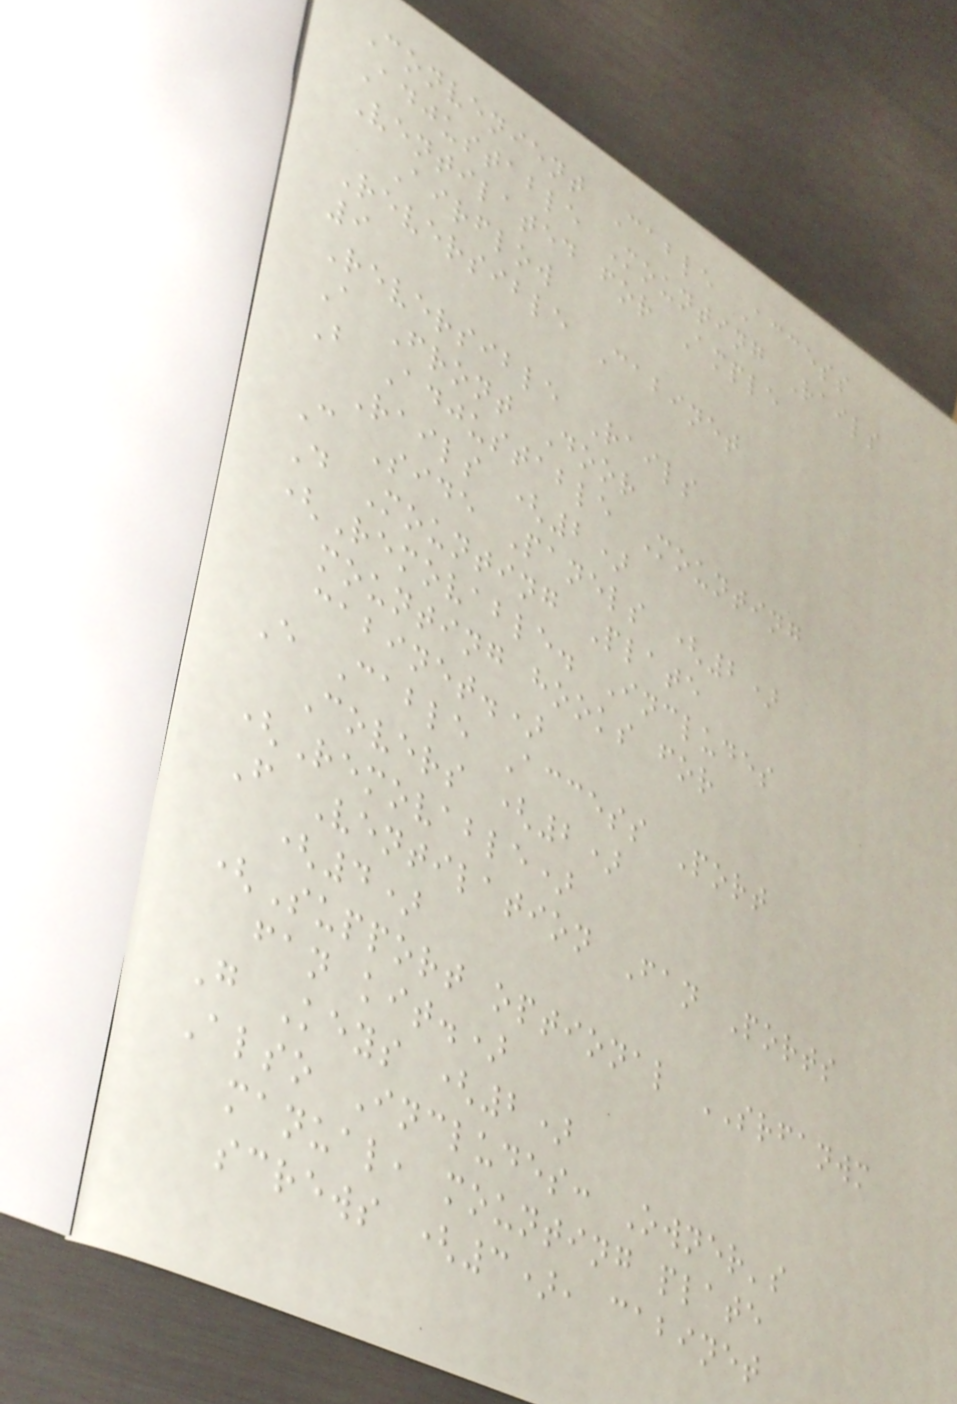Convenient Cable Access
Adjustable Mounting Rails
Ventilated for Ample
Airflow
Reversible Cabinet
9
Reversible Rails
A Front Door
B Adjustable Mounting
Rails (2)
C Side Panels (2)
D Mounting Plate
(Removable. Includes
mounting hooks for
cabinet.)
E Cable Access Port
Covers (2)
(Removable)
F Ventilation Fan Ports
(4)
(Support optional SRFANWM
fan kit.)
G Keys (2)
Also Includes: Owner's
manual, mounting plate
screws (3), cabinet
